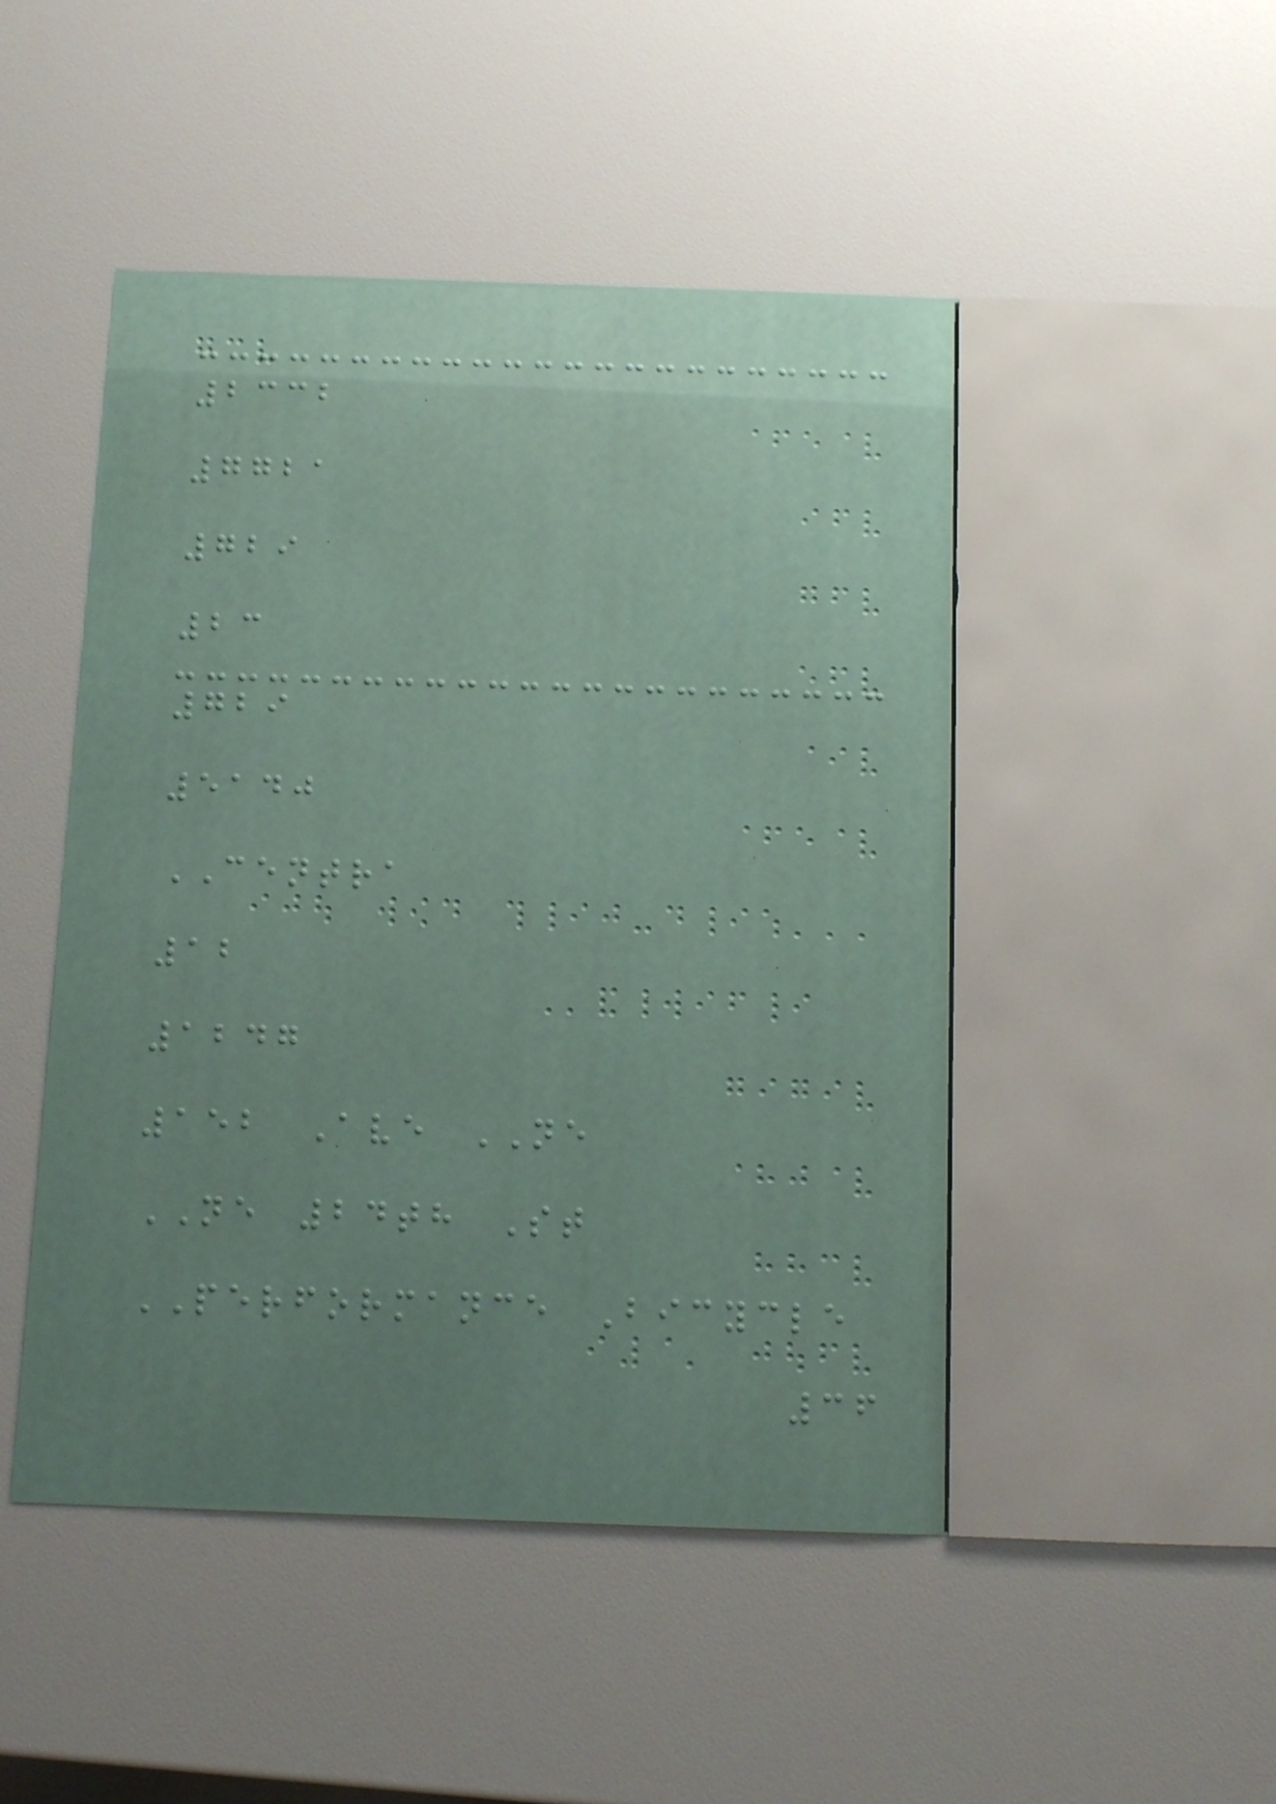2332
7721
729
23
729
5140
CENTRA
12
1247
152 Ave NE
NE 24th St
PERFORMANCE Bicycle
36
